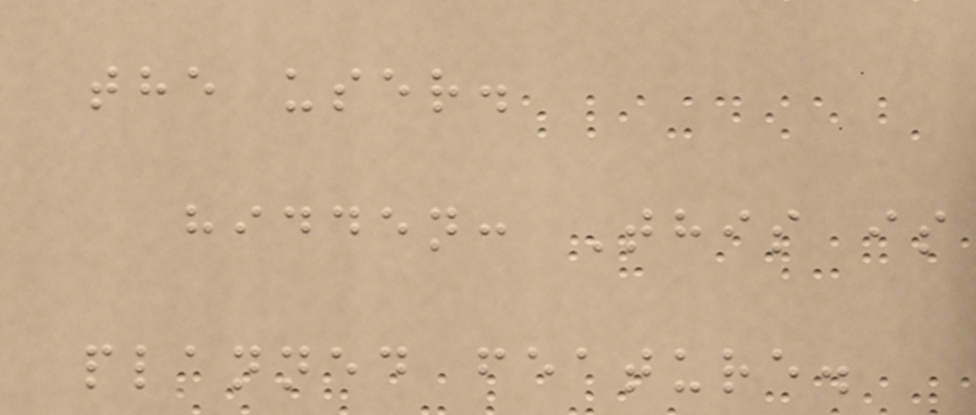the user.
hidden: This is
planned feature.
